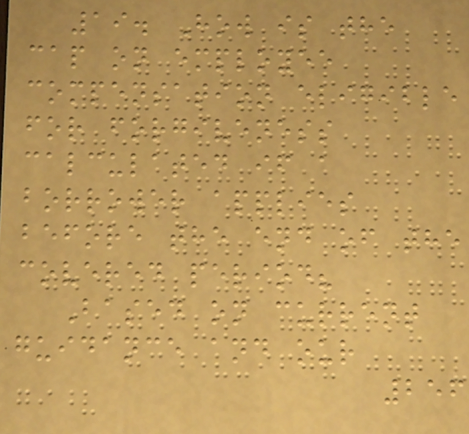19. How is the
cap on employee
compensation eligible
for forgiveness
calculated if a
borrower applies
before the end of the
covered period?
Based on current
guidance and our
256
